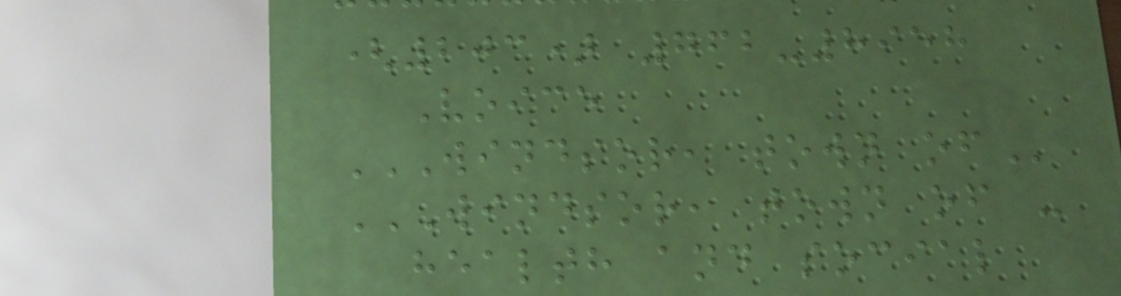(203) 762-8958
Voice
WINDSOR, TOWN OF
WINDSOR, TOWN OF -
HEALTH AND SOCIAL
